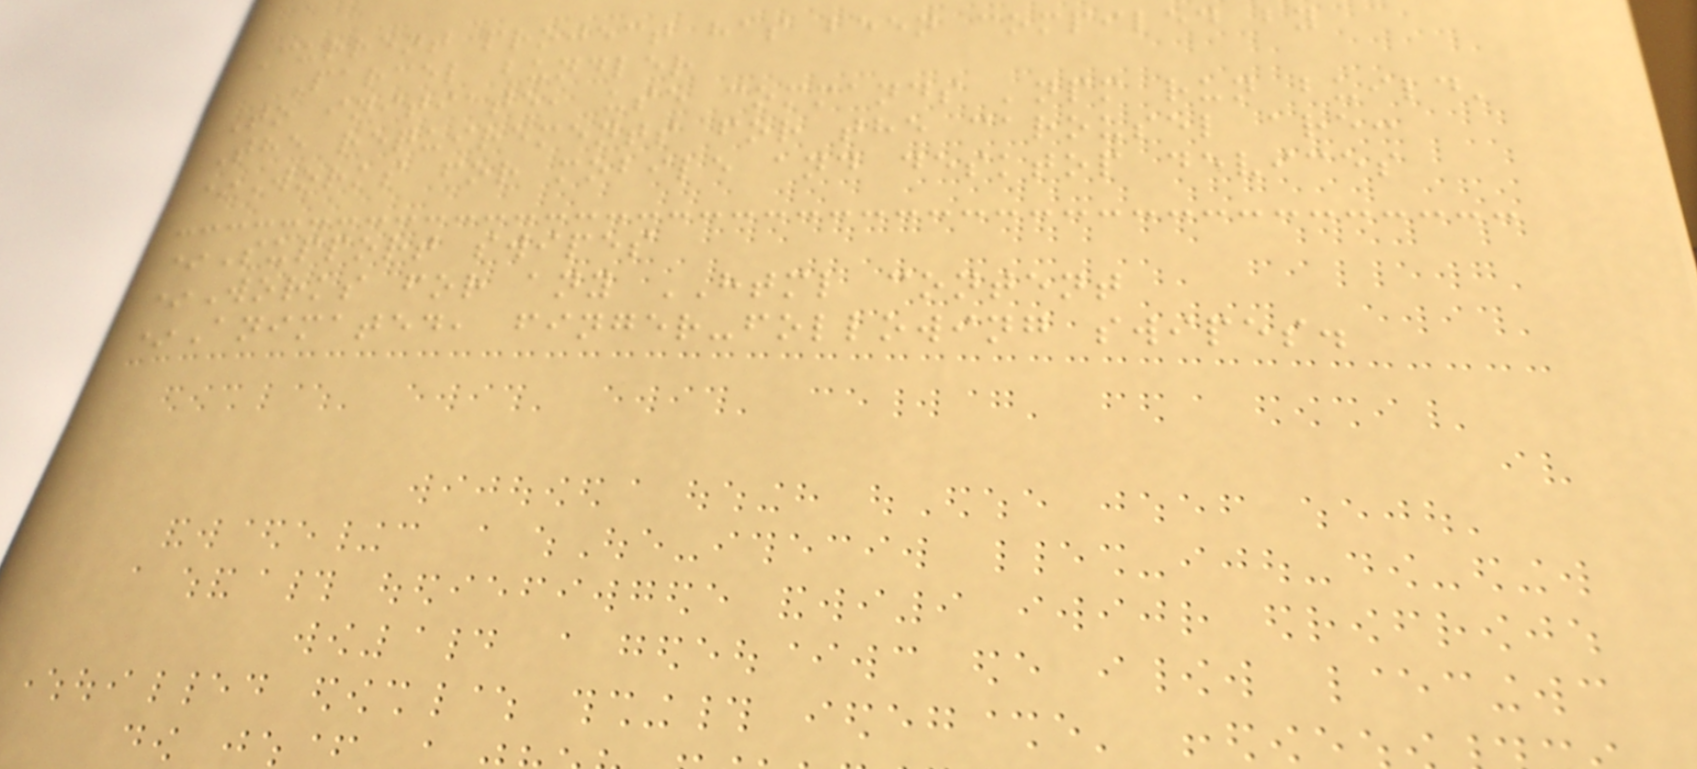Current project has been compiled by
Parcel bundler
To initiate, use commands 'npm run build'
The requirements for the carousel are:
*Works for mobile and desktop devices
*Support swipes
*Works for any HTML content
*Animated, finger-following swipes.
